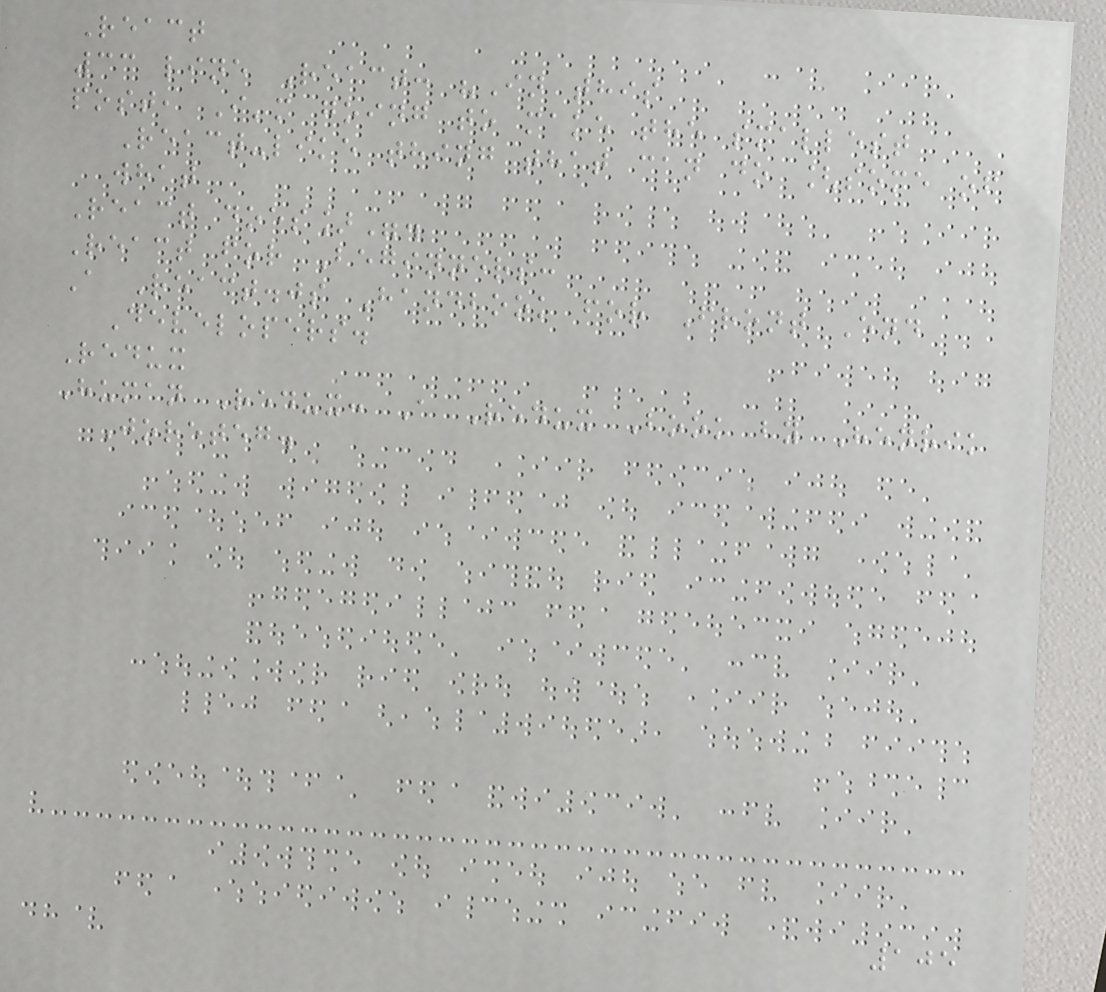React
33 line React: "In this
post, I'm going to make the smallest
React-like thing that can do [some of
what
React does]".
React for Beginners:
A React.js Handbook for Front End
Developers.
Redux
Human Redux: A Redux Book by Henrik
Joreteg.
105
